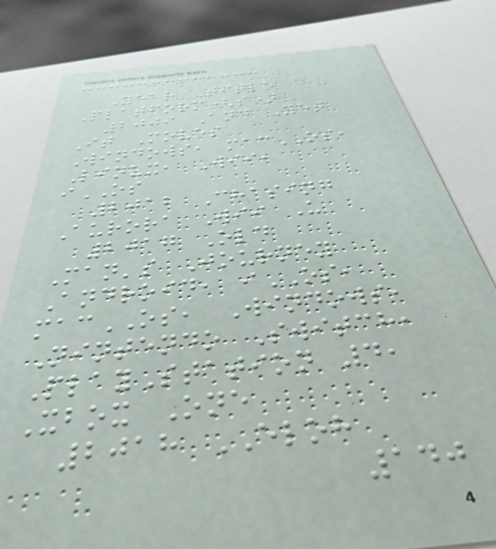Year Title
Platform(s)
2009 And Yet
It Moves
Windows, macOS,
Linux, Wii,
iOS
2012 Chasing
Aurora Wii U
2017 Old
Man's Journey
Android, iOS,
macOS, Windows,
Nintendo Switch,
PlayStation 4,
Xbox One
2018 ELOH
140
